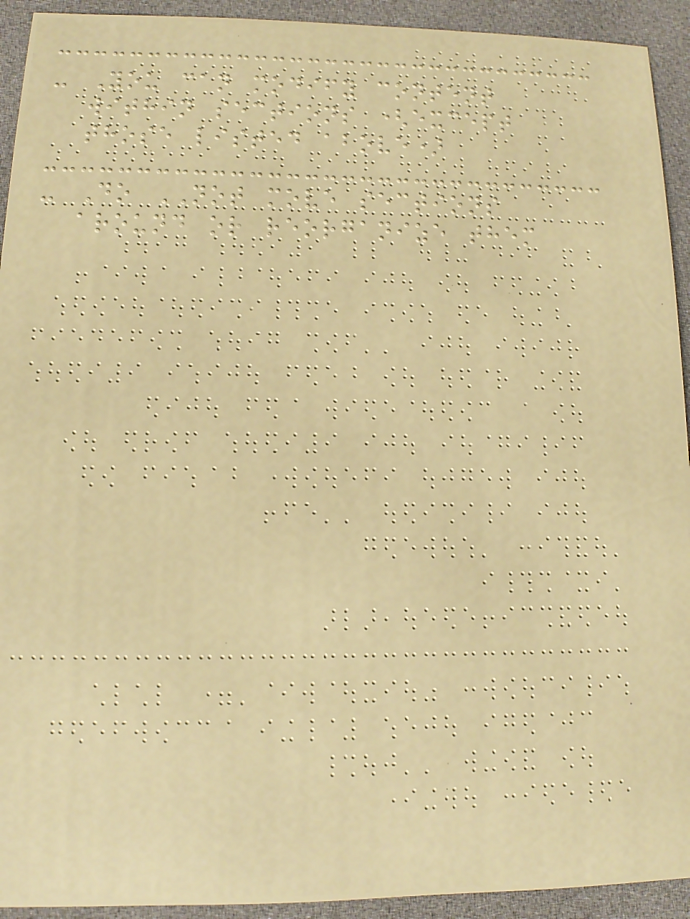- You can modify content
within sections (except
those listed above)
- Do NOT move sections
around or reorganize them
